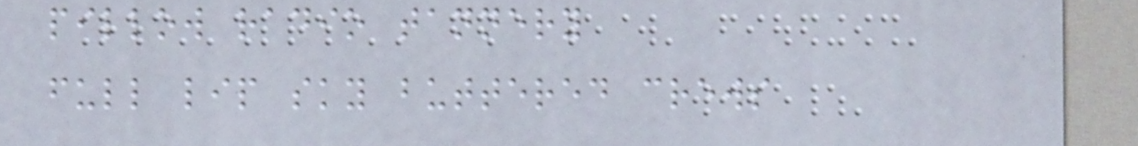pillow radio tannery
full lip sky buttered crews
